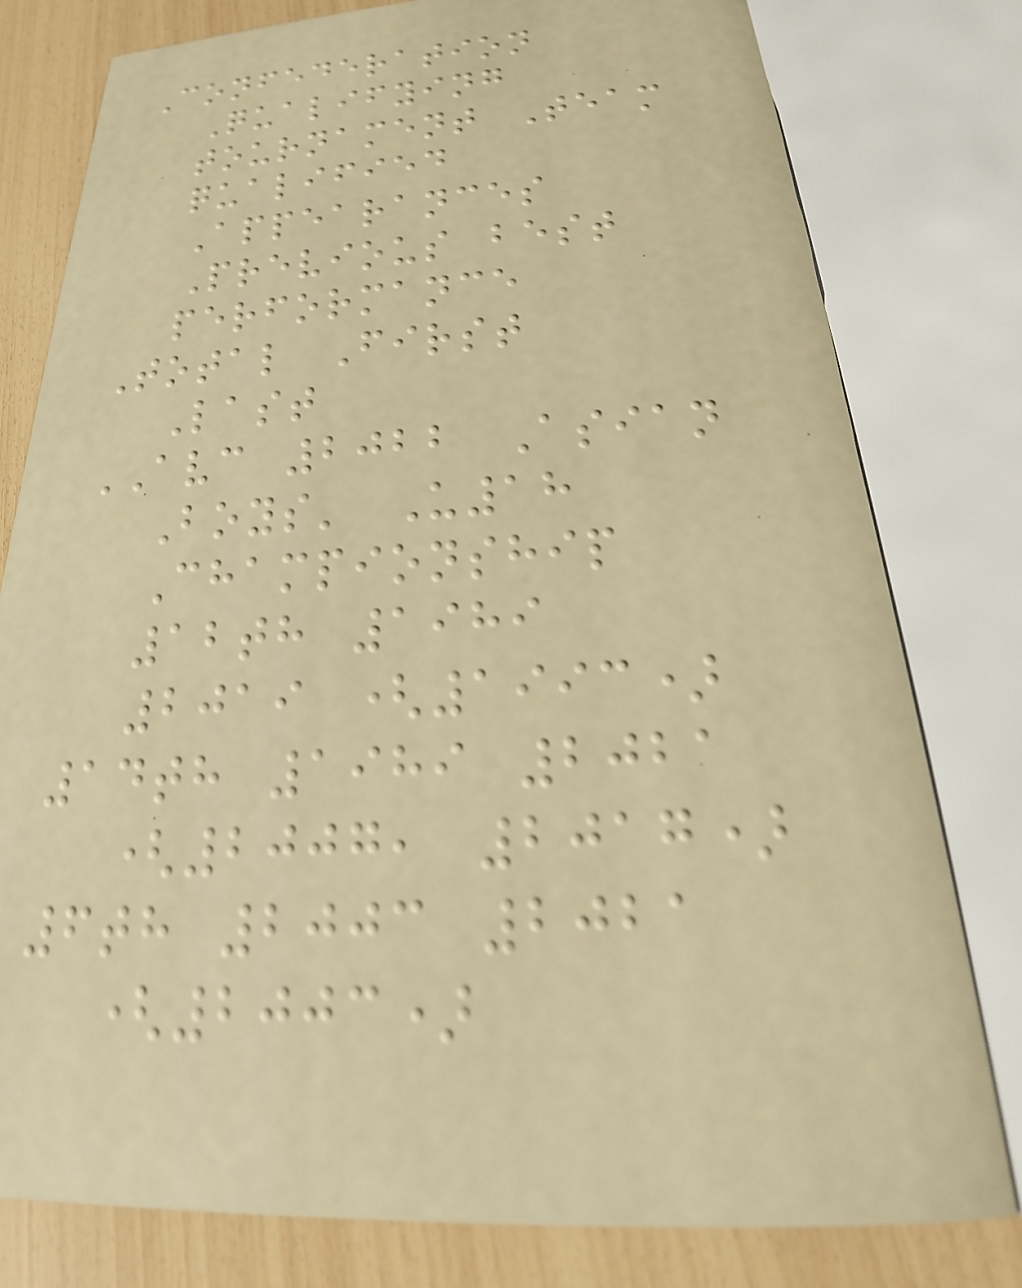Confederation
Qualifying
tournament Team
qualified
Appearances
Previous best
performance
Total First
Last
AVC 2022 Asian
Boys' U18
Championship
12th 1989
2019 (1993)
14th 1989 2021
(2007, 2017)
6th 2003 2021
(2003)
